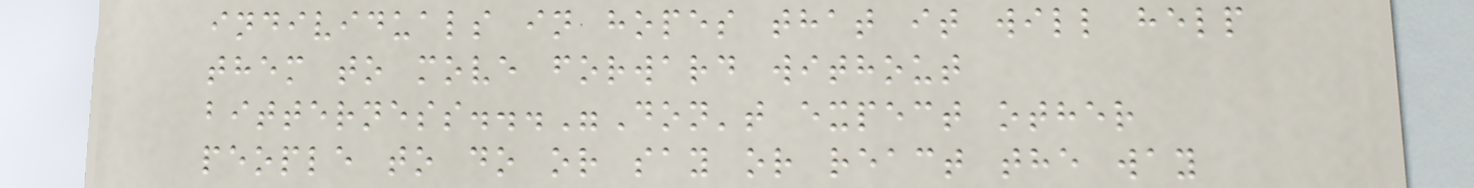individuals in hopes that it will help
them to move forward without
bitterness..."Don't expect other
people to do or say or react the way
